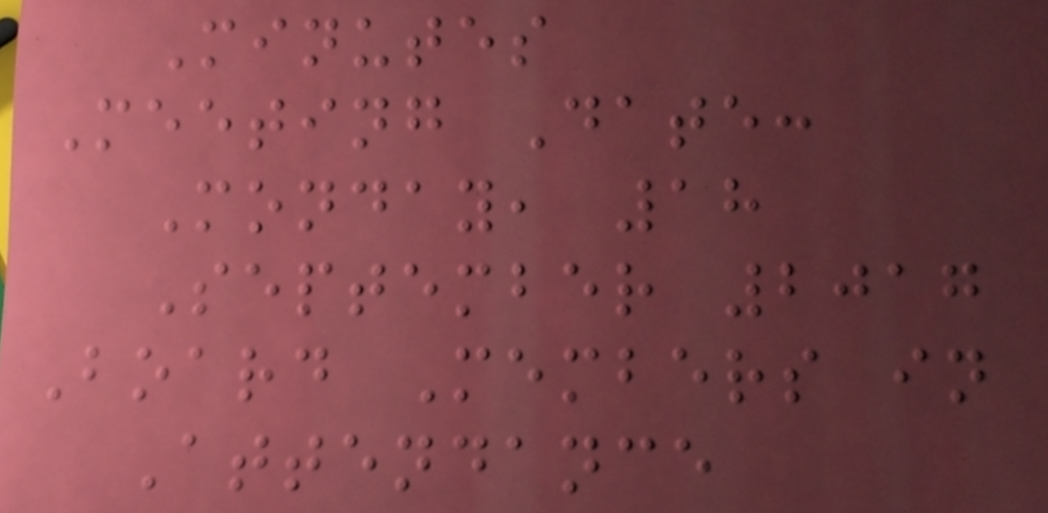Minutes
Meeting Date:
Monday, 18
September 2017
Board Members in
Attendance
